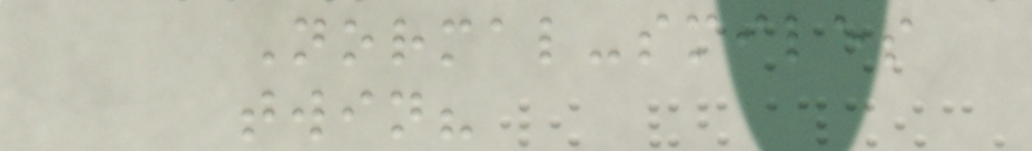Normal-smiles
twin?
